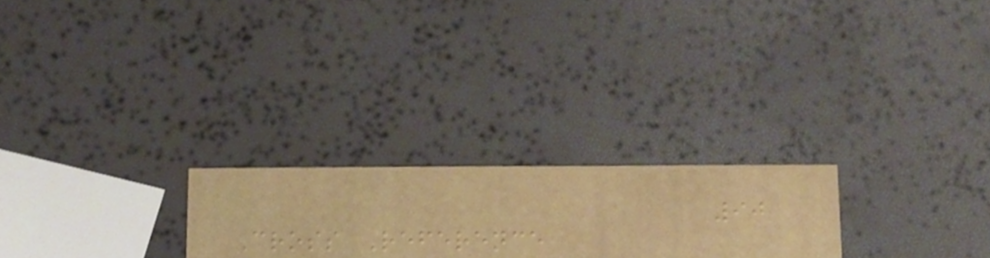90
Cross Reference
